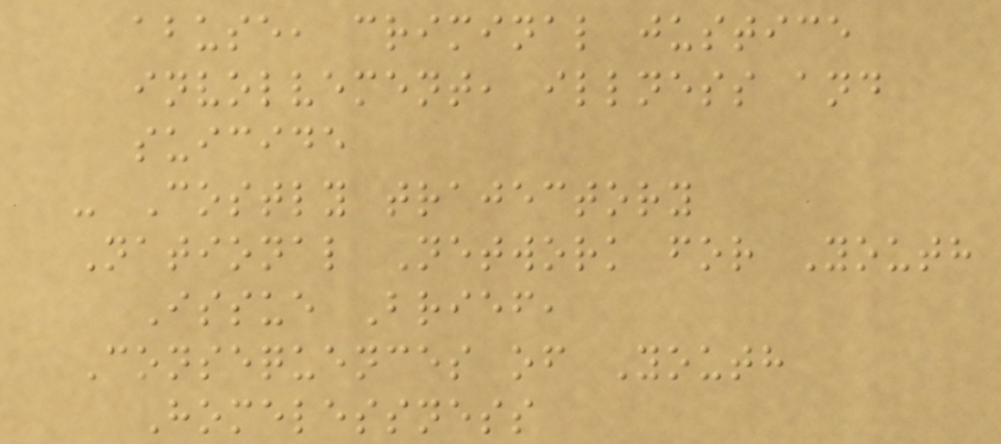abuse, criminal justice
involvement, illness and
suicide
- Costly trajectory
National Network for Youth
Issue Brief,
Consequences of Youth
Homelessness
